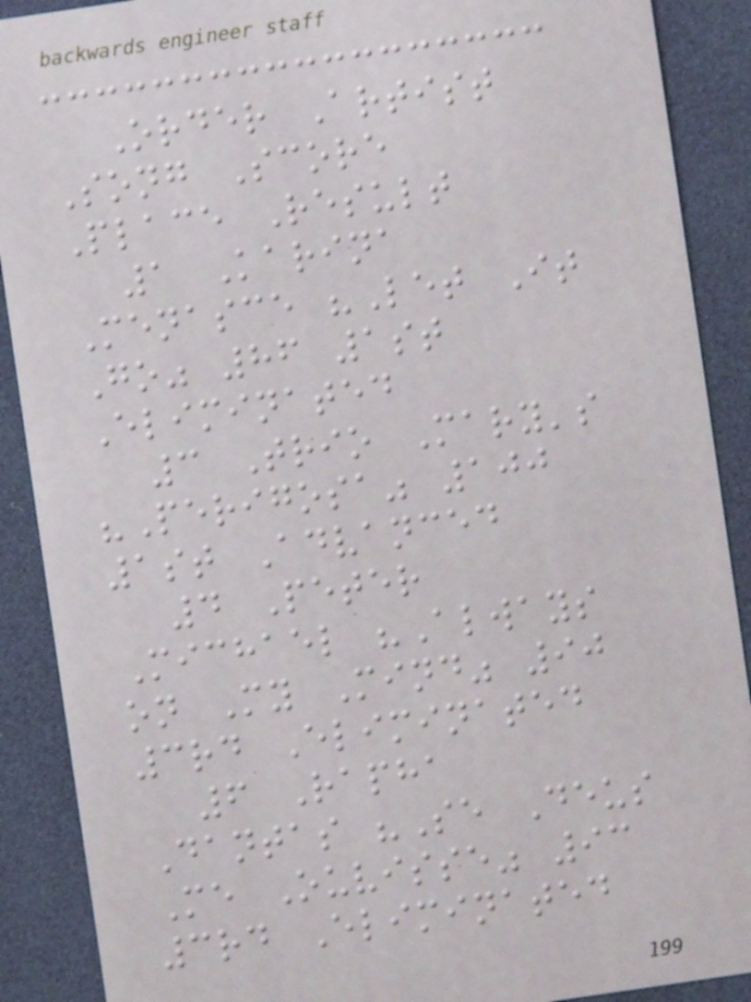Order Artist
Song Score
Place Result
1 Karina
Menasce "Let It
Go" 86 1st
Eliminated
3 Trio Mary's
"Perigosa" 100
1st Advanced
4 Peter
Michael "Always
on My Mind" 90
3rd Eliminated
6 Rapha
Dantas "Se Deus
Me Ouvisse" 93
3rd Eliminated
